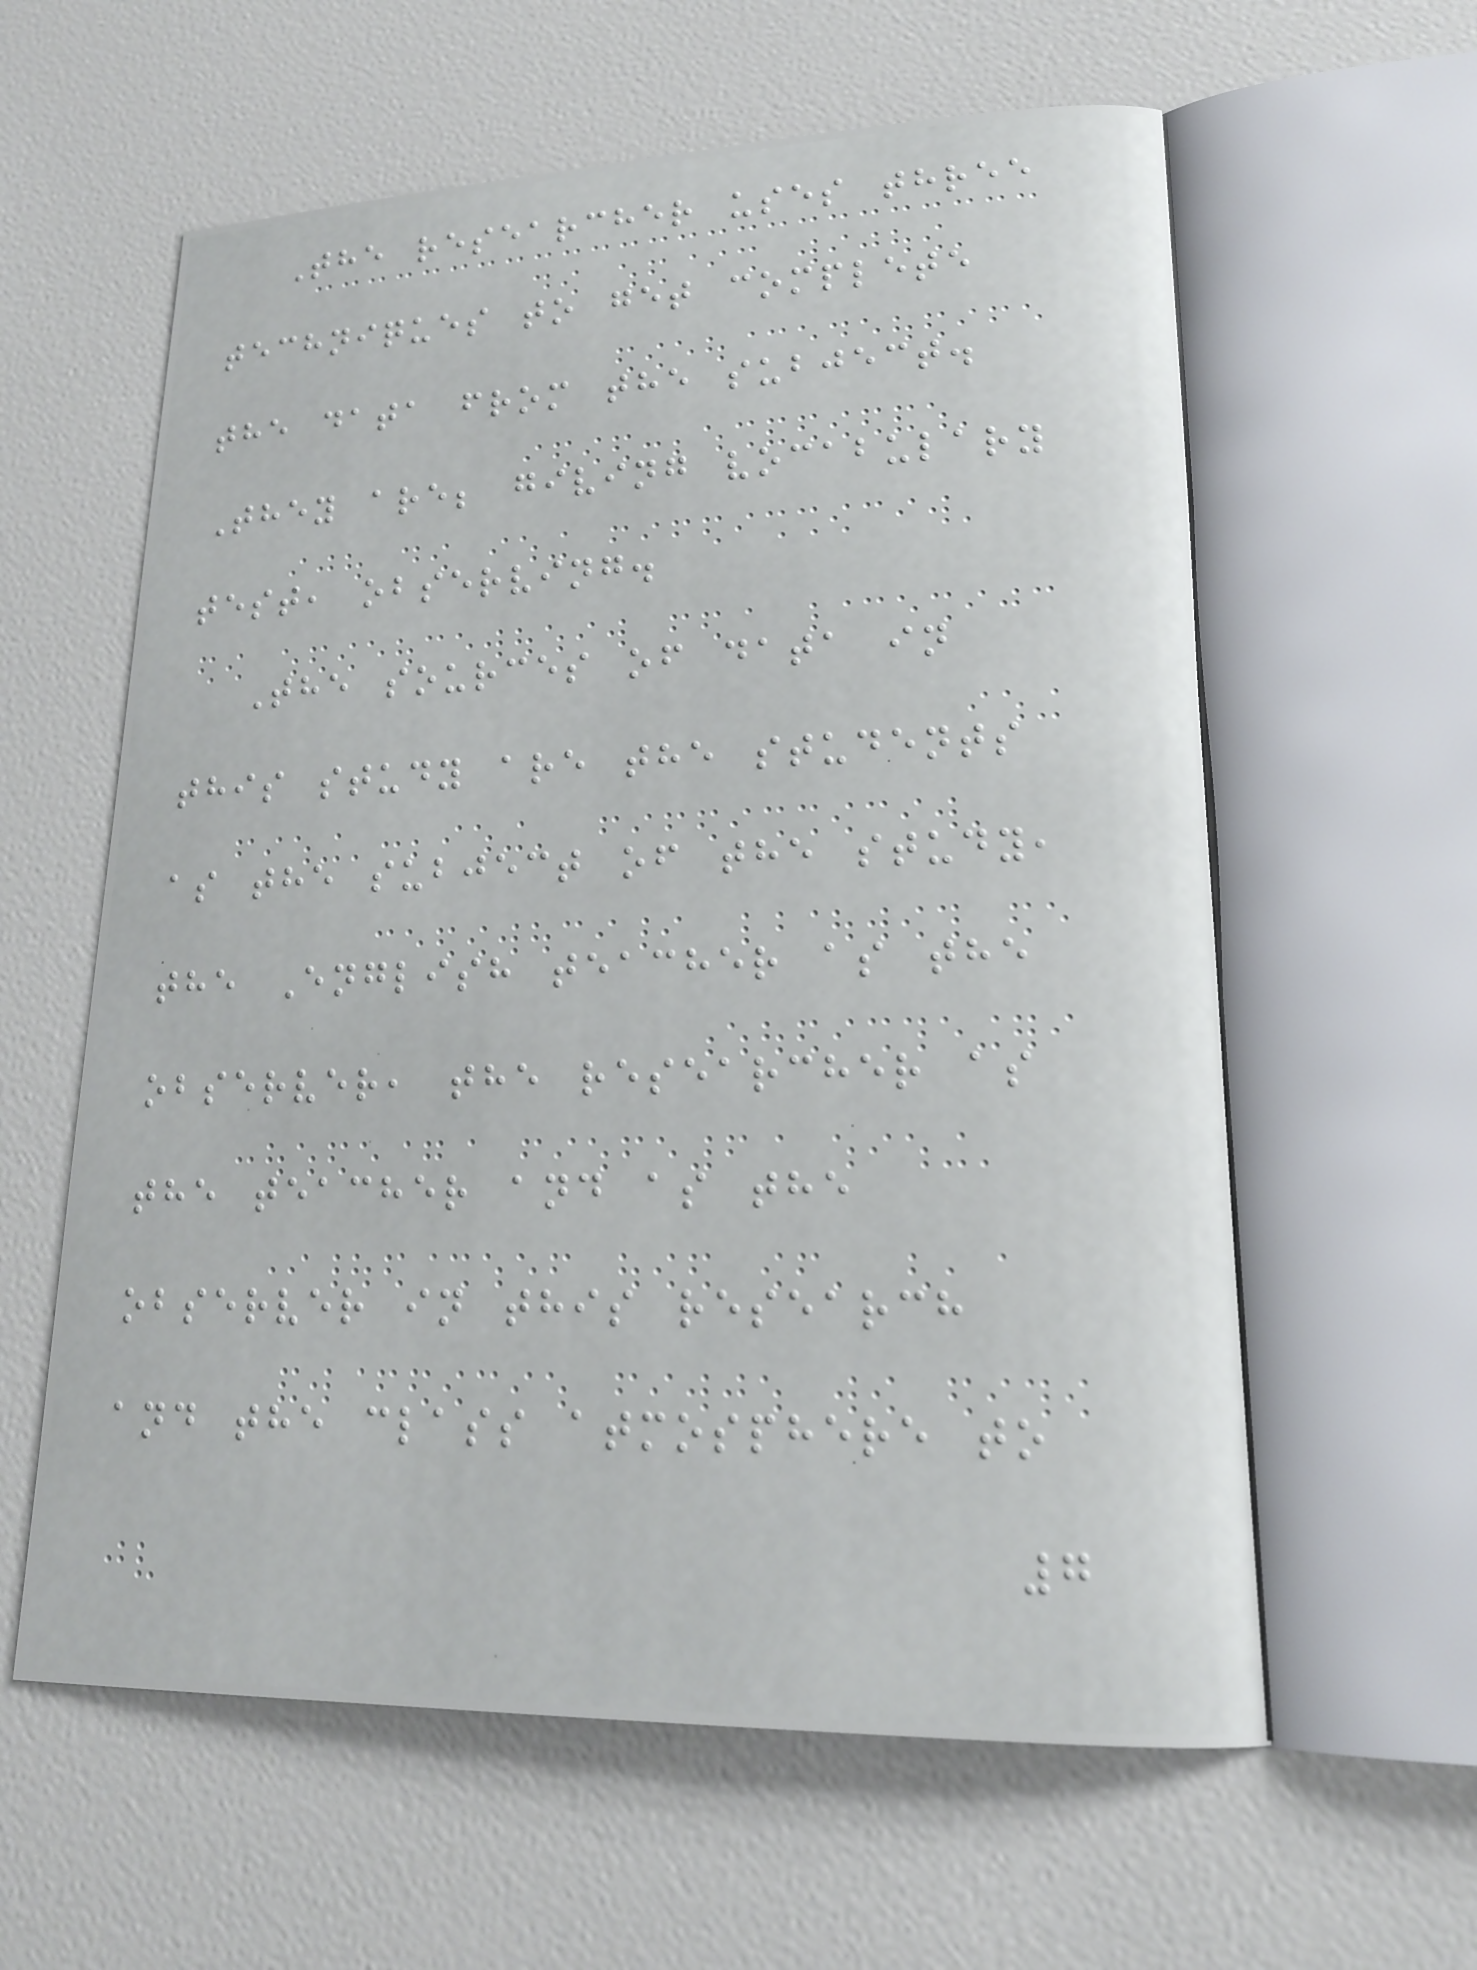The researcher uses three
techniques to get complete
the data from the subject.
They are; giving vocabulary
test, observing.
The sources of data in
this study are the students
as the subject of the study,
the English teacher as the
observer, the researcher as
the teacher and as the
observer in this research
and the class atmosphere to
7
